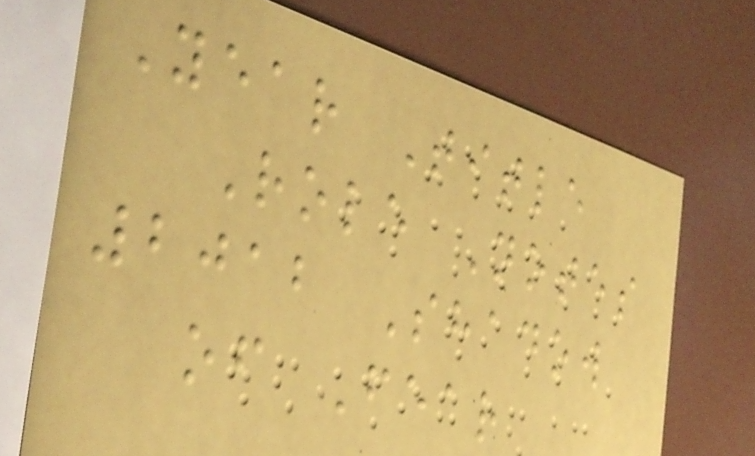Year Title
Role Notes
2012 Shadow
of Fear
